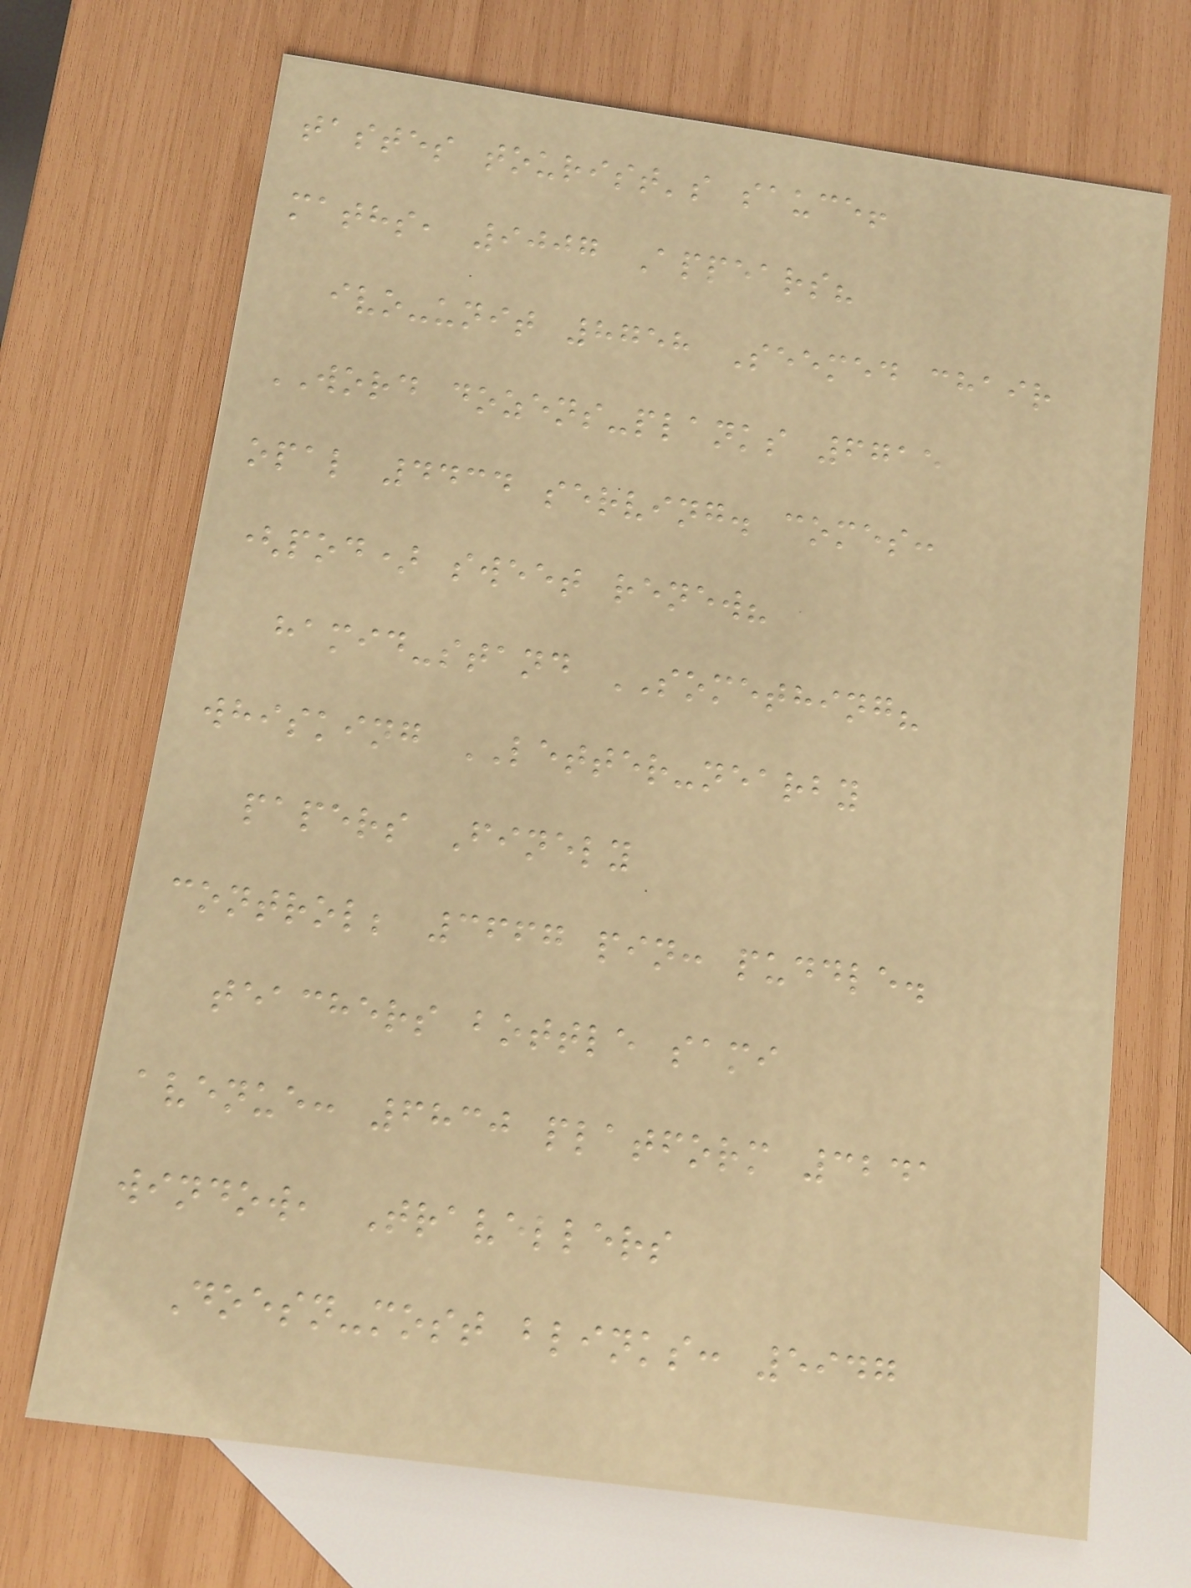tastes tourist's sauce!
maths, 9007 Appears?
ivo-unit 8758 Seemed chair
WORD dozens-planks 6715
opal 4434 serving. comes:
(pod) sweet renew?
hamid-stand SOMETHING?
whisking LETTER-nearby
papers Finely
control; 3667 pin: puddle.
teachers bottle sami
avenue: 6830 platform 3241
window, Travellers
Doesn-most blinks: 5947
